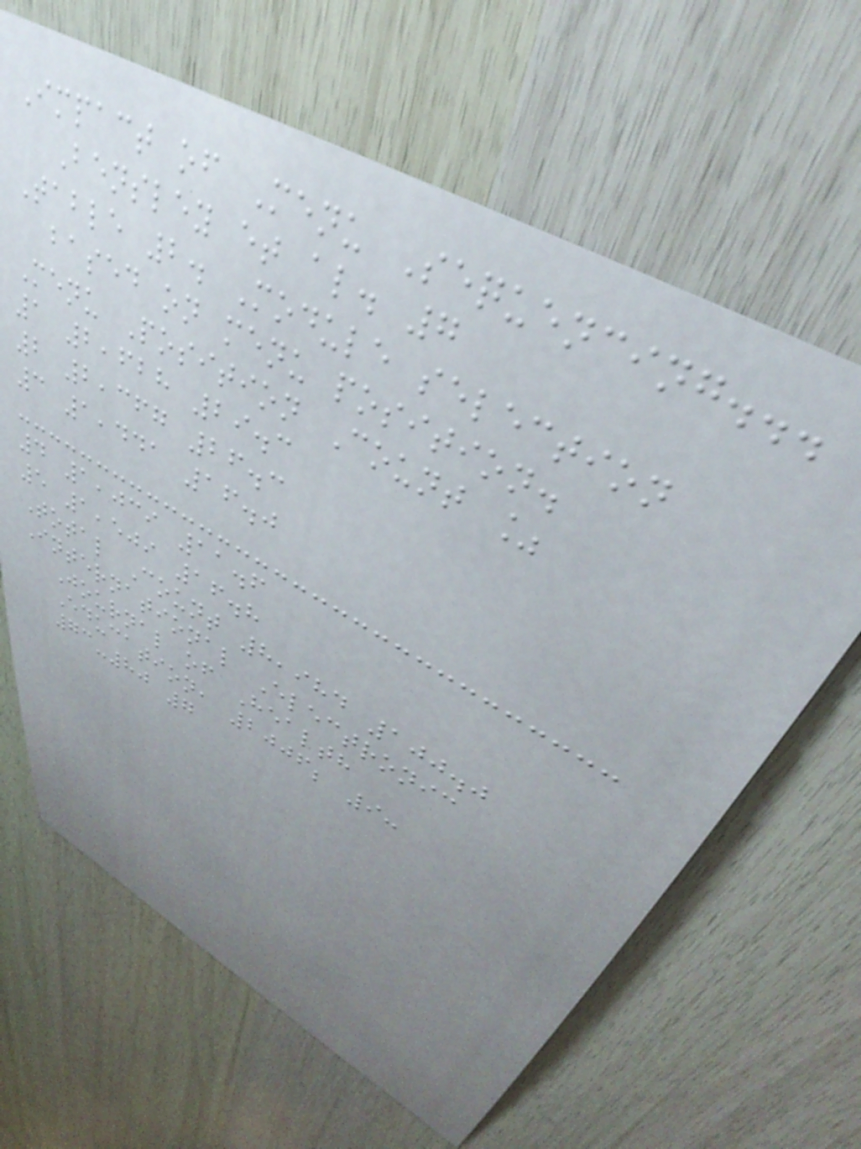Impact of Menu Sequencing...
Bensley et al. 7
Table 2. Module selection
based on menu position.
Menu Position Count %
1 2,628 29.3
2 2,367 26.3
3 1,441 16.0
4 1,039 11.6
5 1,509 16.8
Total Count 8,984 100.0
International Electronic
Journal of Health
Education, 2006; 9:
73-80 7
